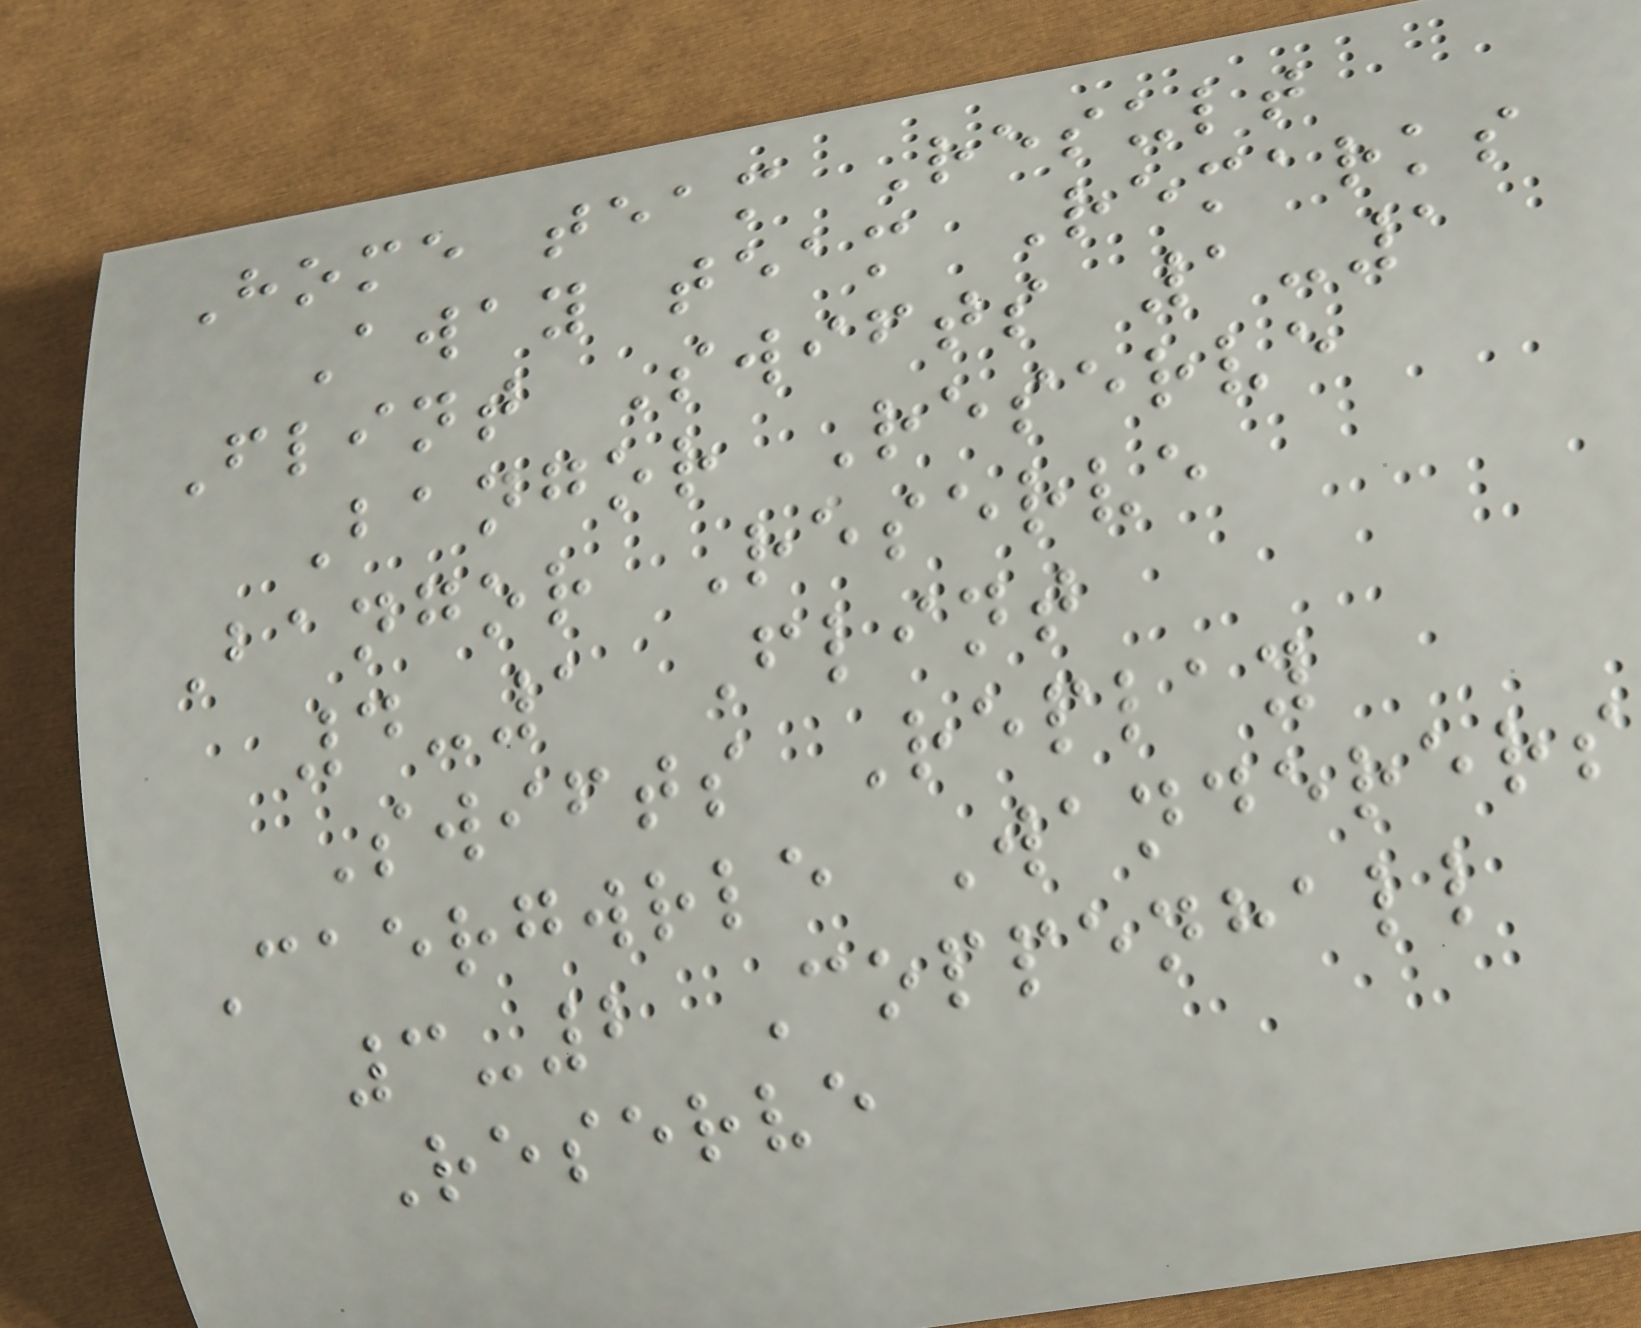Home team Result
Away team Remarks
Flint Swifts 1-1
Bangor Reserve
Bangor Reserve
4-1 Flint
Swifts Replay
Caergwrle Wanderers
3-2 Coppenhall
Reserve
